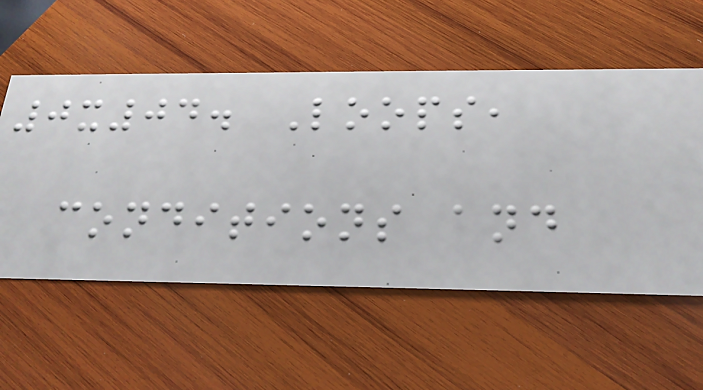0x04. Loops,
conditions and
